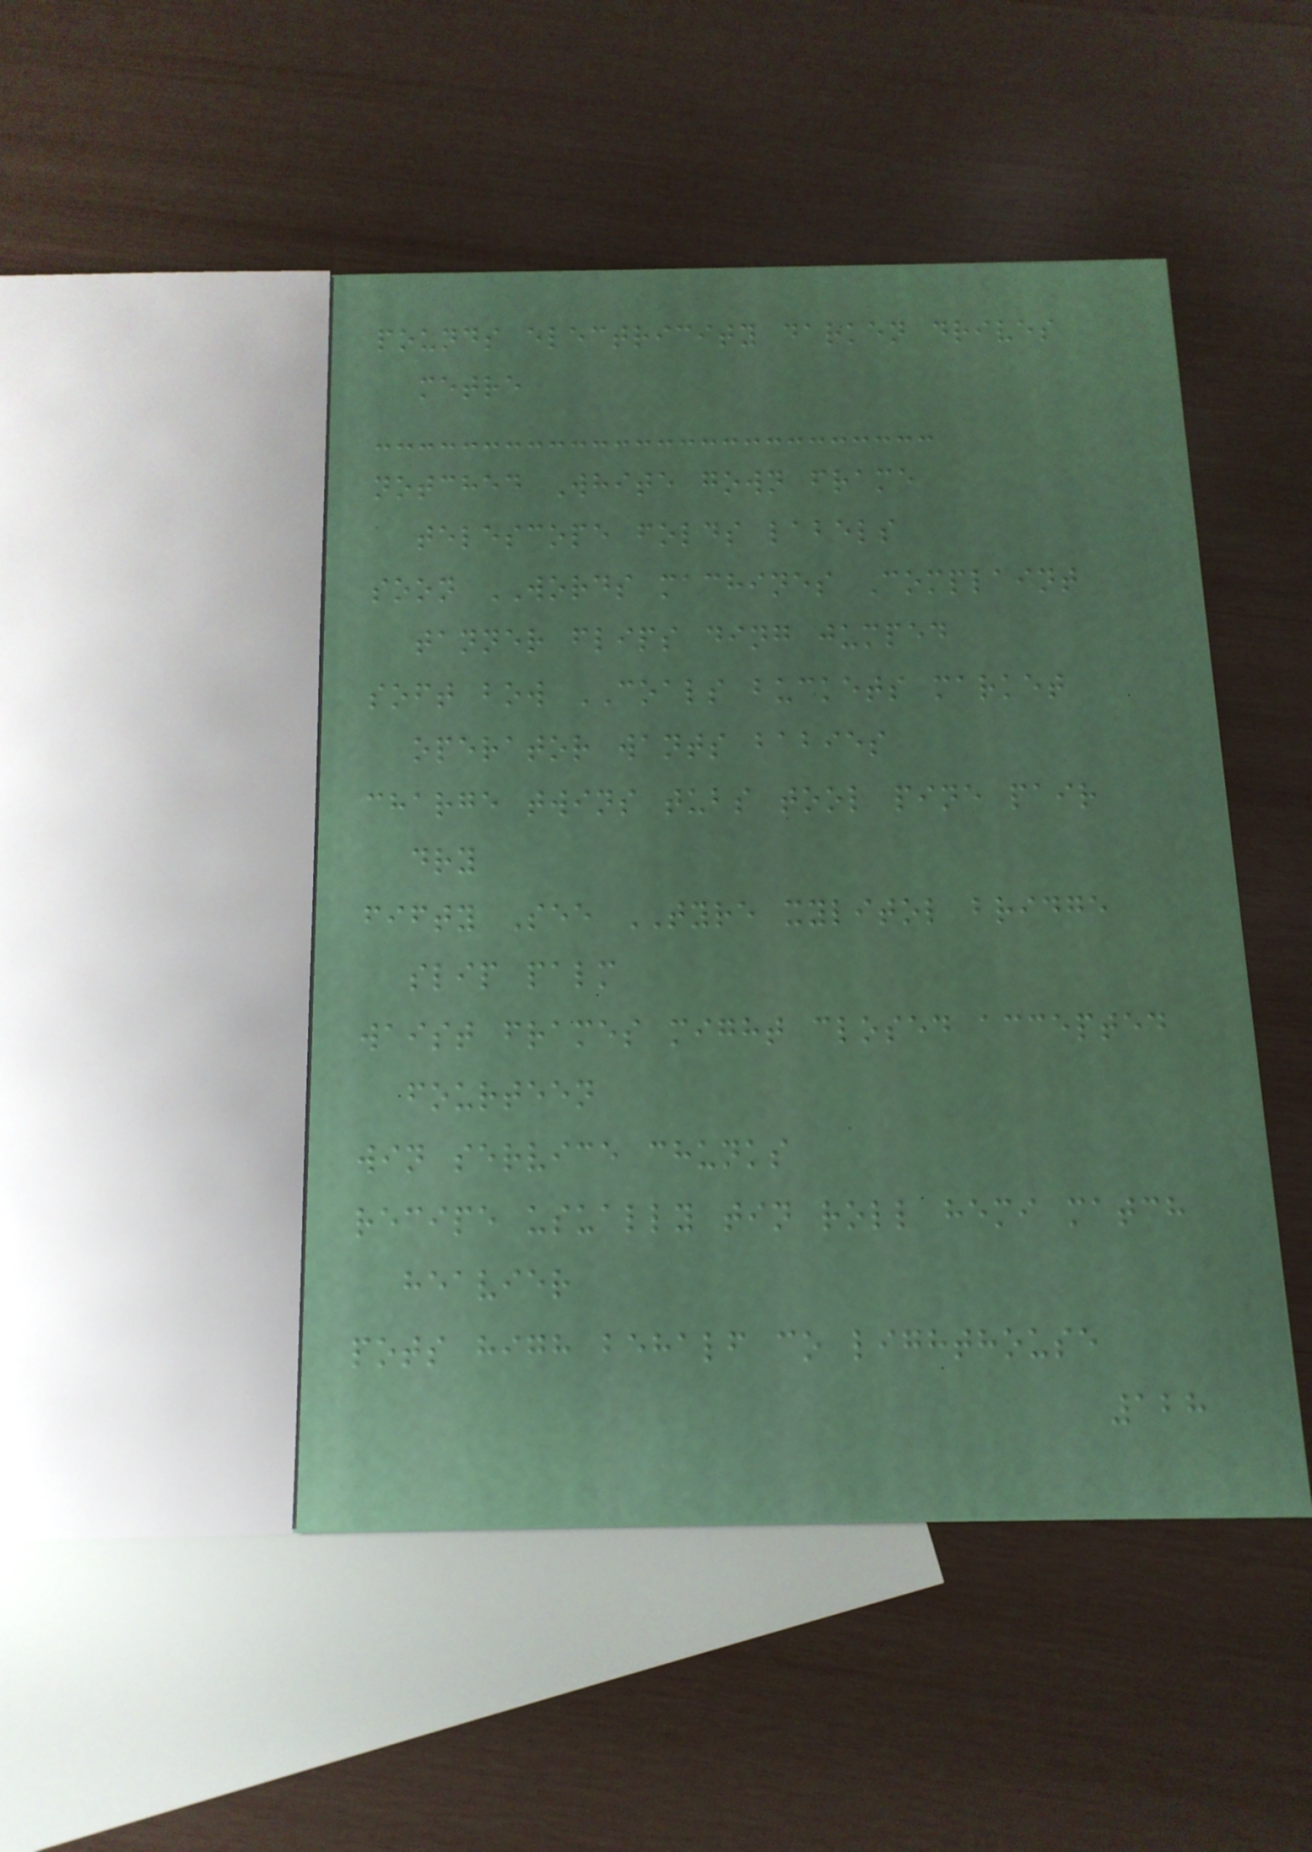pounds electricity darken drives
metre
notched White gown frame
telescope folds labels
soon WORDS machines Complaint
tanner flips ding jumped
soft bow COALS buckets market
operator wants babies
charge twins tubs tool pine pair
dry
fifty See TYRE xylitol bridge
slip palm
waist frames might closed accepted
fourteen
win service chunks
recipe usually tin roll hemi match
heavier
pots high behalf co lighthouse
128
